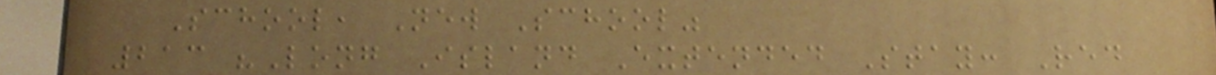School, New School"
213 "Long Island Extended Stay: Red
